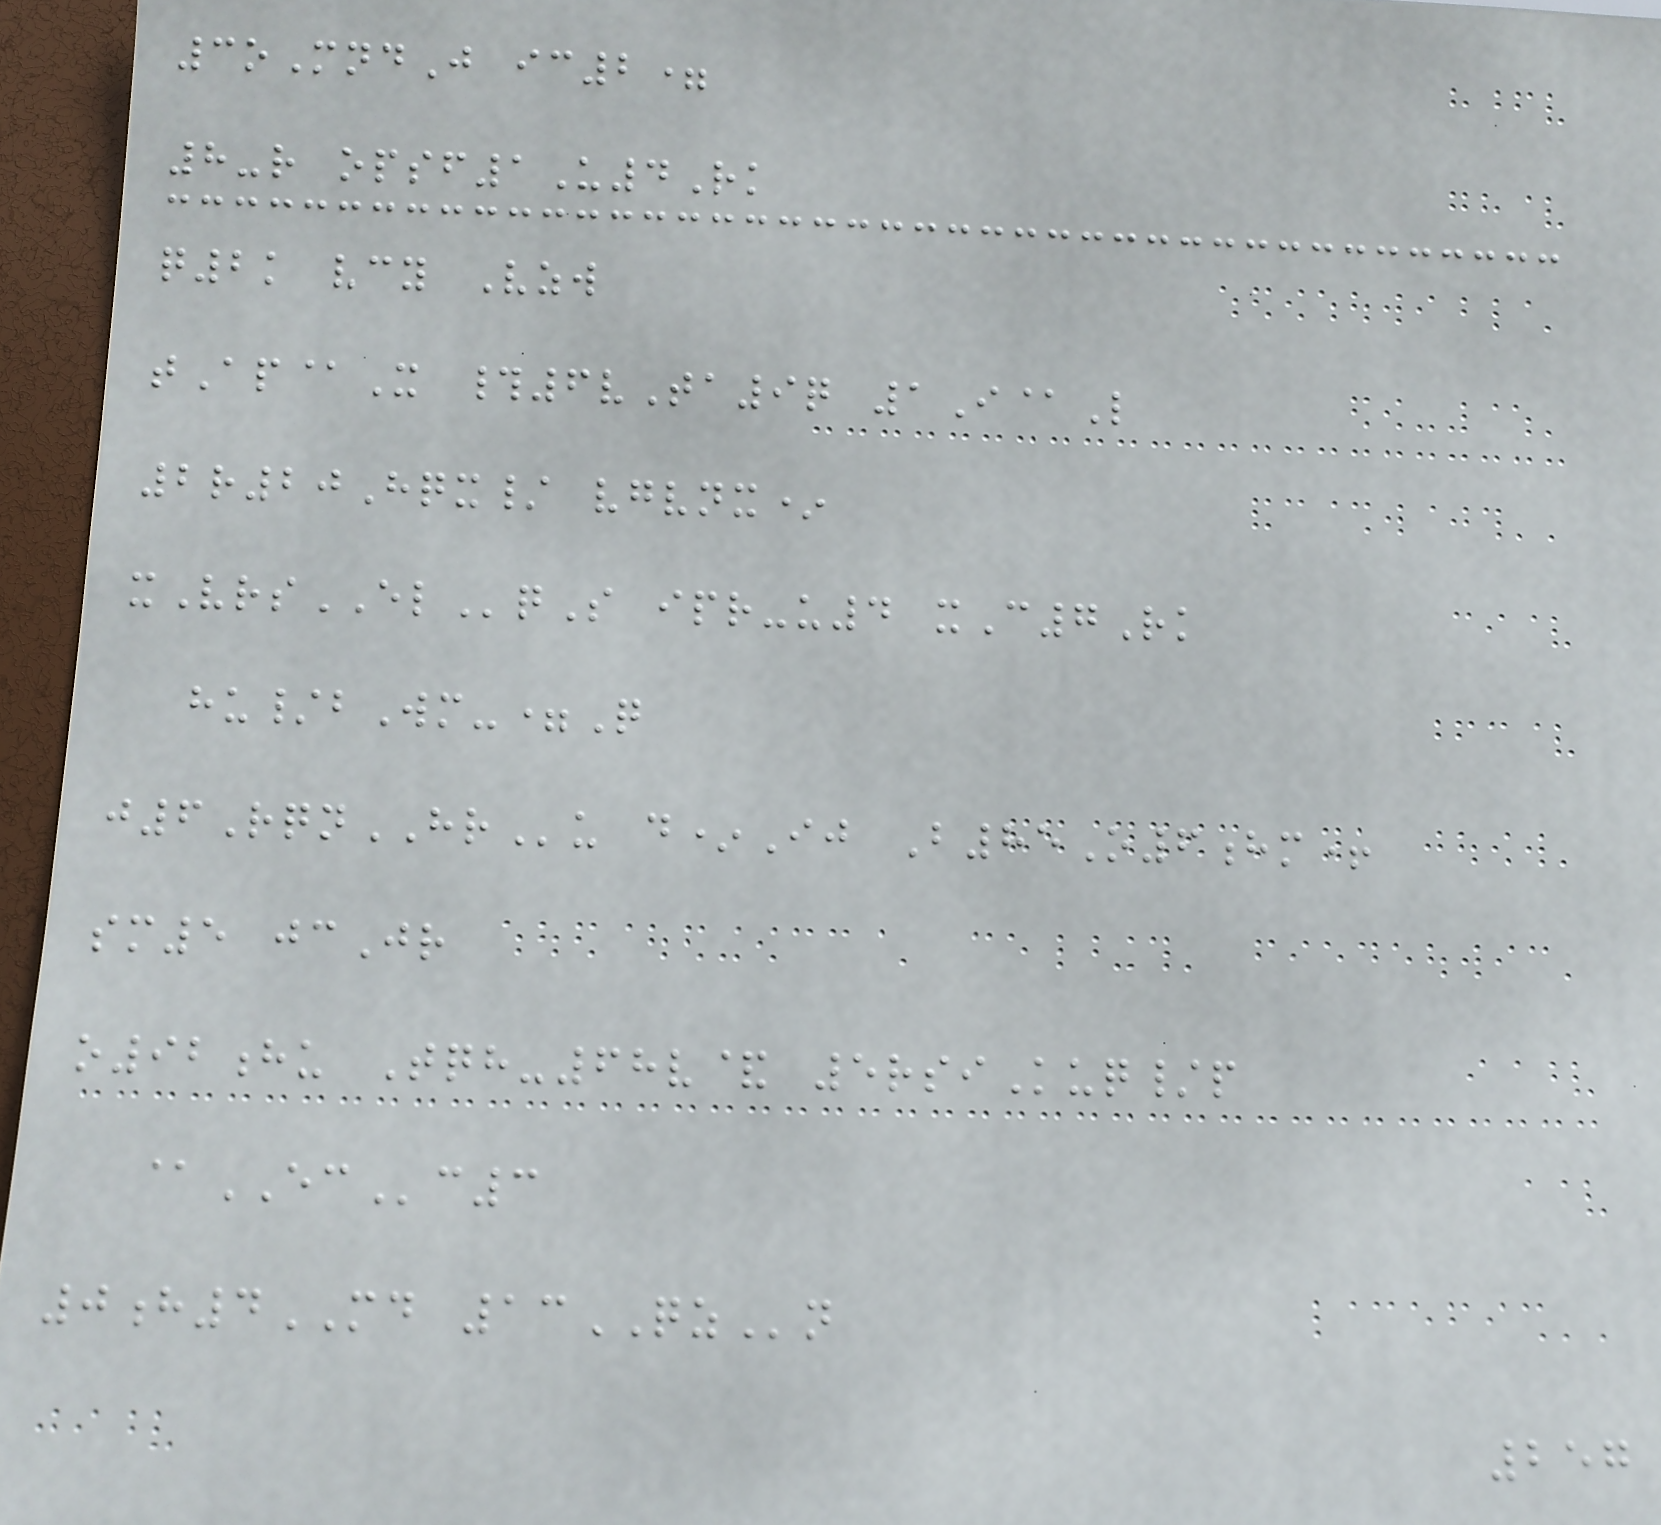3oMndJ ic2=
8-r opsf1U4Rk
q2k vcy Vzw
tAp@X #6vTa9q 1I@L
2r20Hqx/ vgvnx*
xVrsELqS ipr-u4 xC7Rk
hu/bWm-=Q
j6RqnHRu d*Ij B85O6hm+
sm5 jcJr
o92hu Tqh-68v& 5rsiKuq/p
@ECc3
0h4MD 13QZn
257
